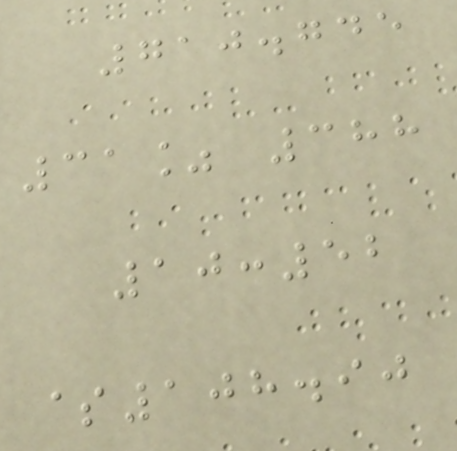710.745
31% 388
10:52
$108.90
